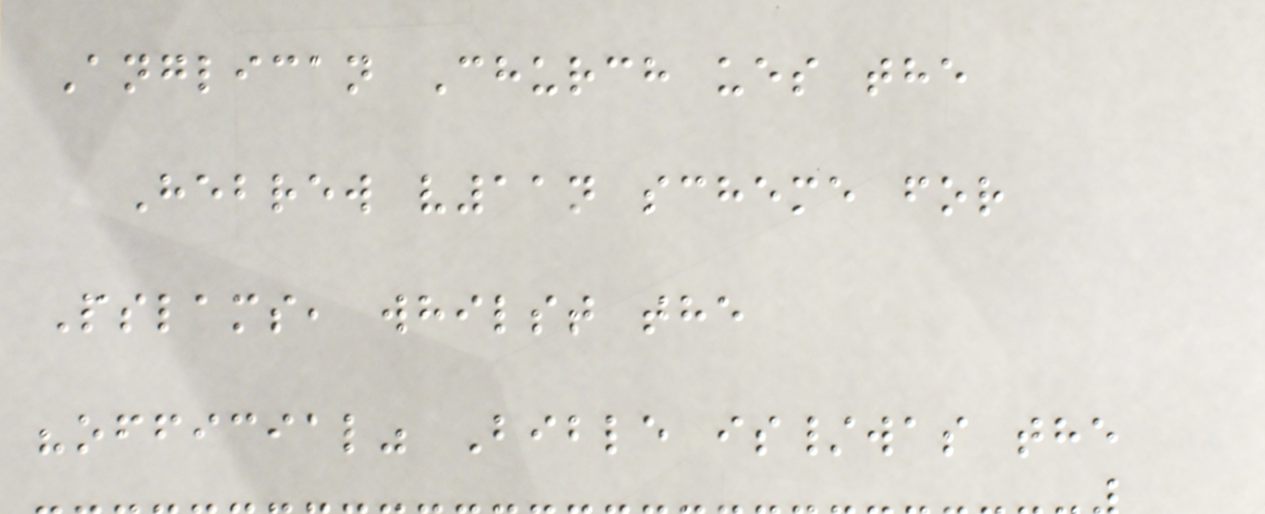Anglican Church ues the
Hebrew v11n scheme for
Pslams, whilst the
"official" Bible is/was the
